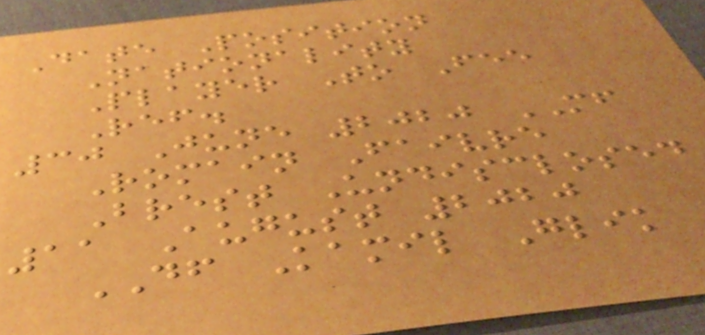Date Position
Nationality
Player To Fee
Ref.
30 June 2020 MF
Romain Faivre
Brest Undisclosed
11 August 2020
DF Kamil Glik
